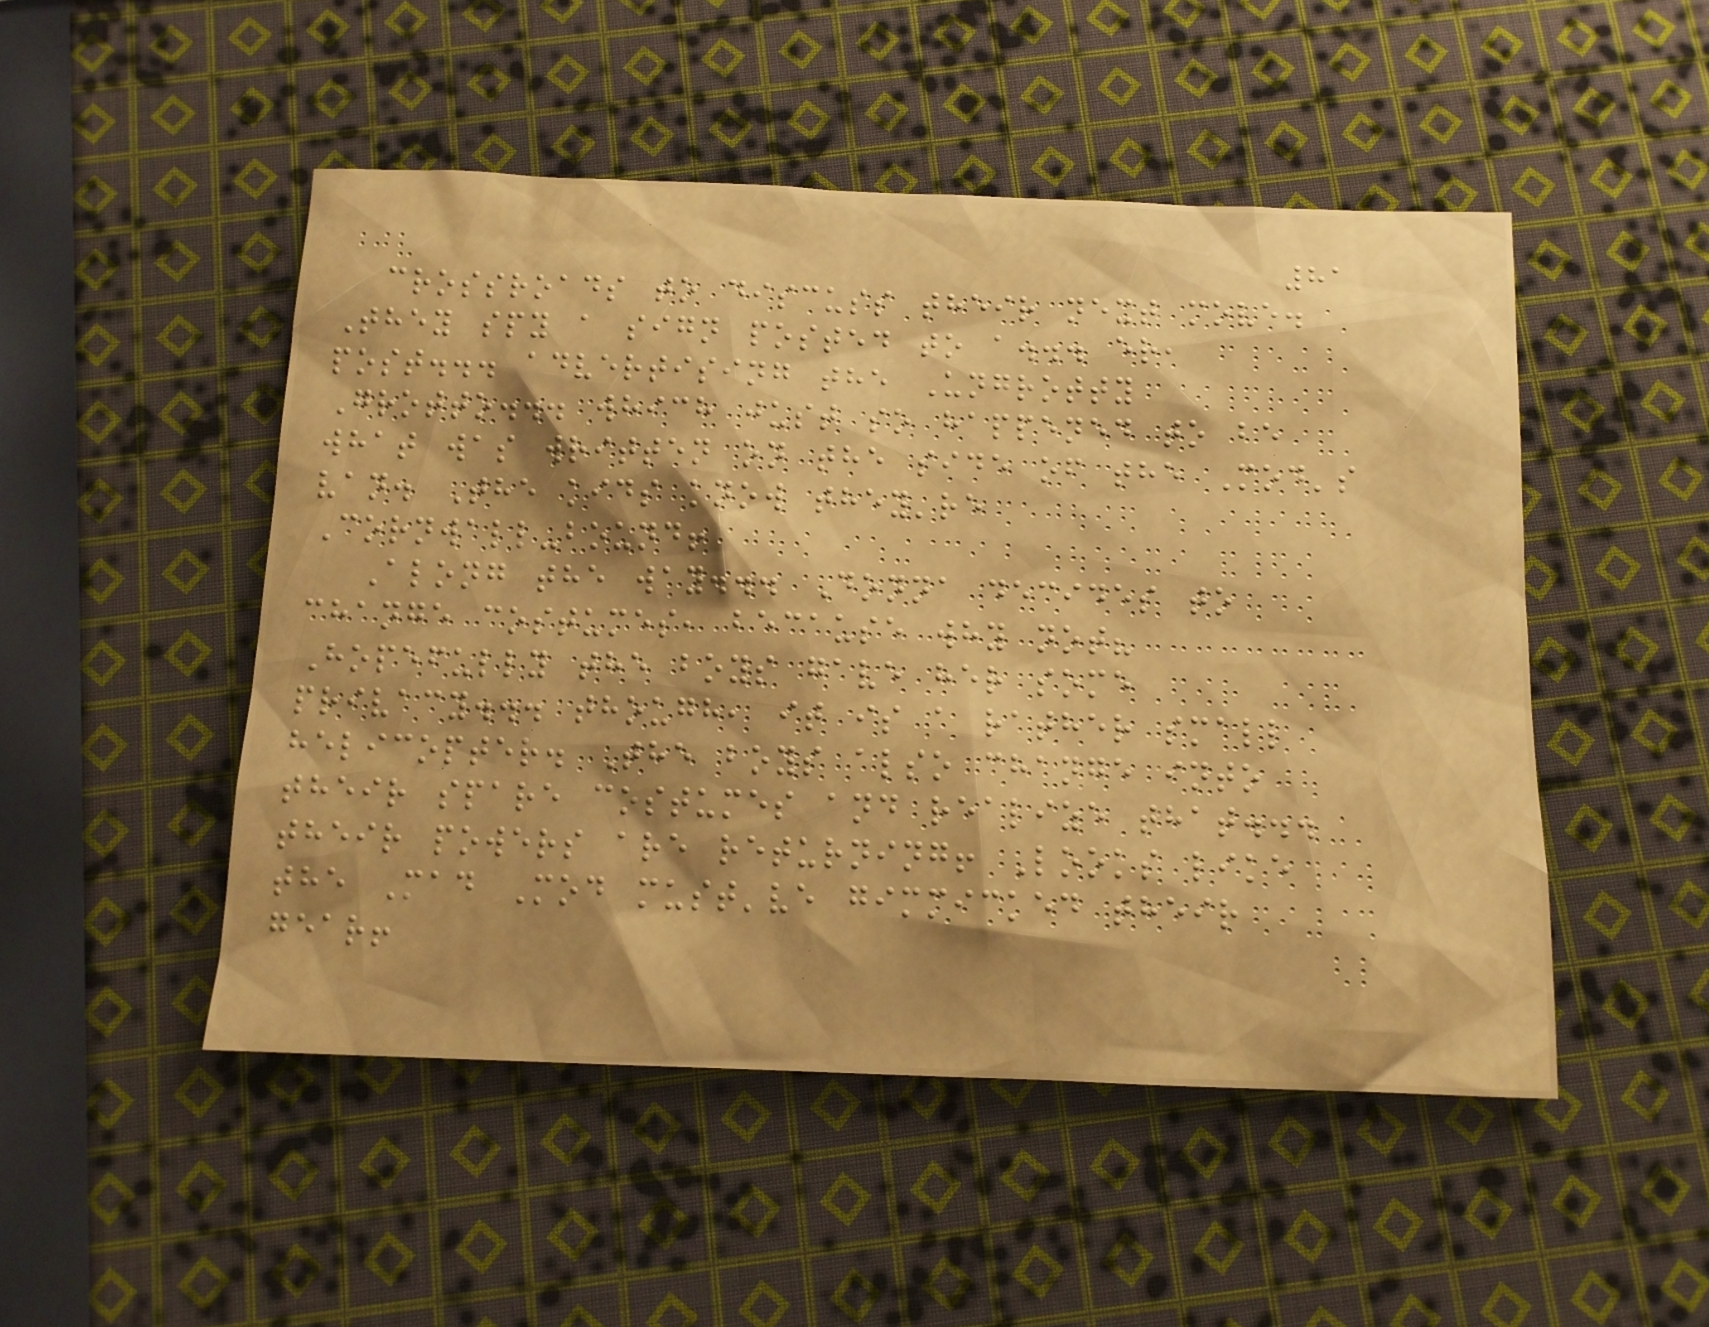81
crossroads to discuss their next move.
They spy a sign posted to a... er,
post... advertising the Ungrotty
Grotto... which just so happened to be
what was written on the side of the Mod's
van. The kids know they're
Cornwall-bound!
Along the way... Donna decides to
change costumes, because why not?
Hopefully the boys gave her some
privacy... though, it is a rather small
helicopter. The boys also change into
their spare costumes and realize that...
their powers are returning! Looks like
the Mad Mod must've gimmicked their
gear!
